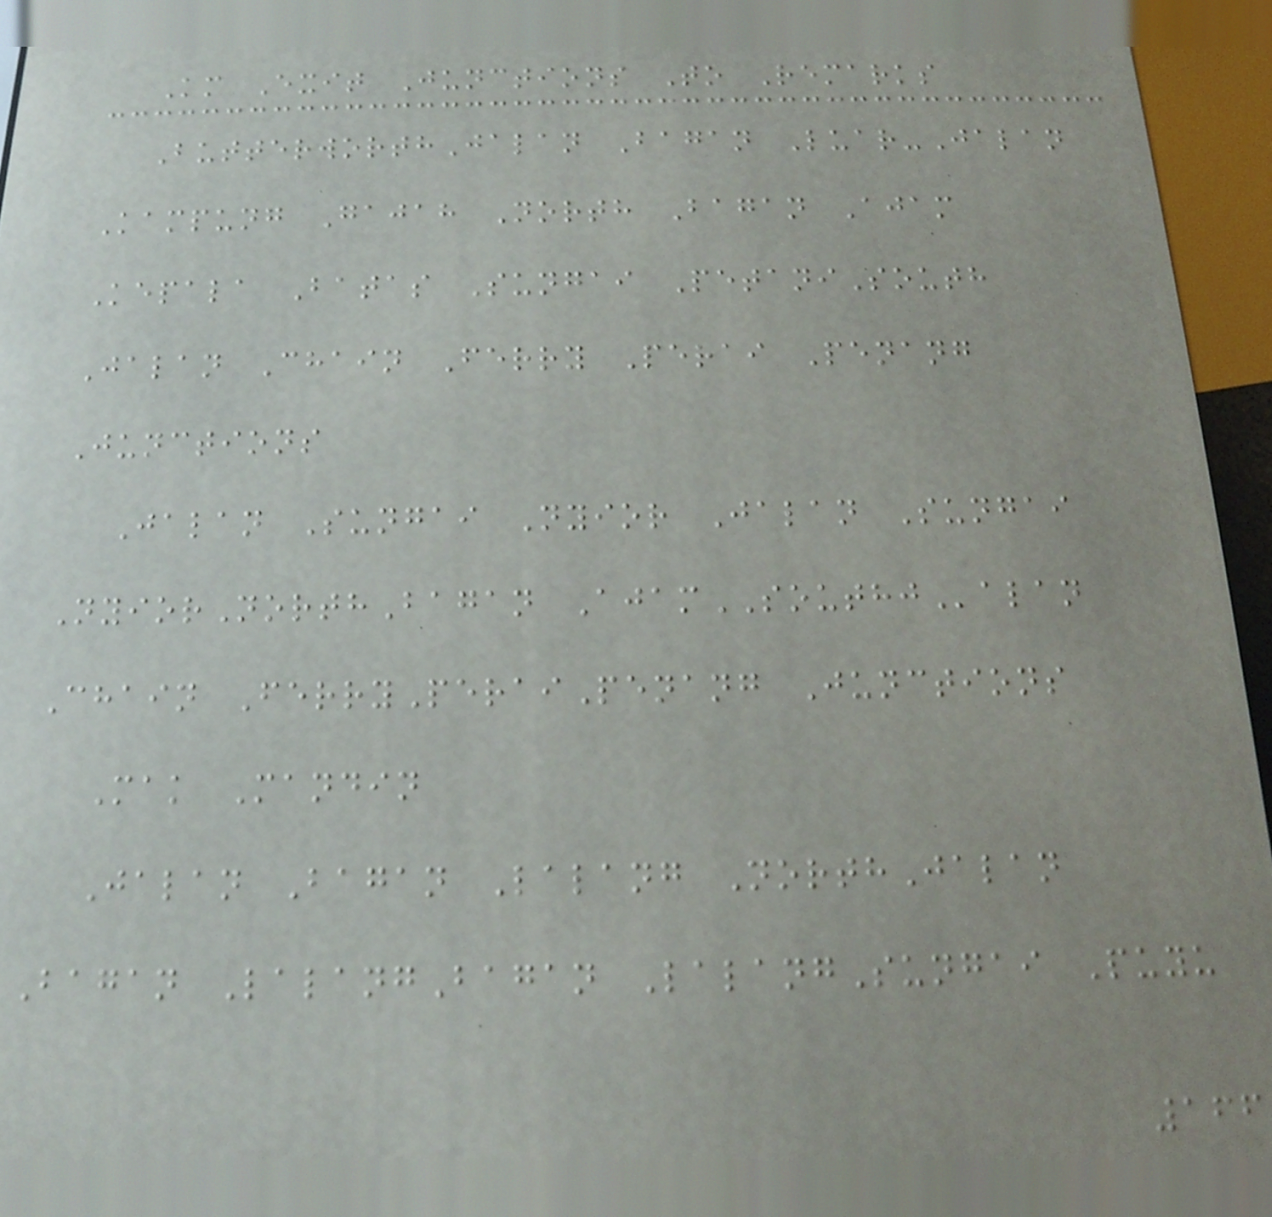Km Exit Junctions To Remarks
ButterworthJalan Bagan Luar-Jalan
Kampung Gajah North Bagan Ajam
Kepala Batas Sungai PetaniSouth
Jalan Chain Ferry Perai Penang
Junctions
Jalan Sungai Nyior Jalan Sungai
NyiorNorthBagan AjamSOUTHJalan
Chain FerryPeraiPenang Junctions
Mak Mandin
Jalan Bagan Lalang NorthJalan
Bagan LalangBagan LalangSungai Puyu
166
